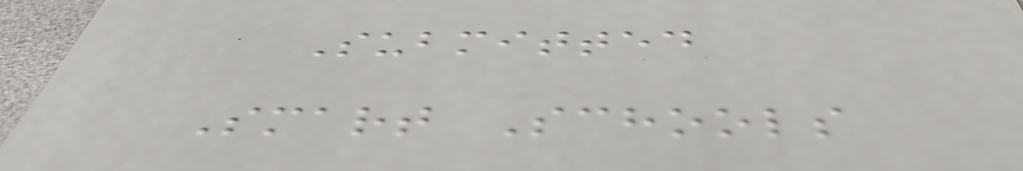Submitted
Smart Schools
